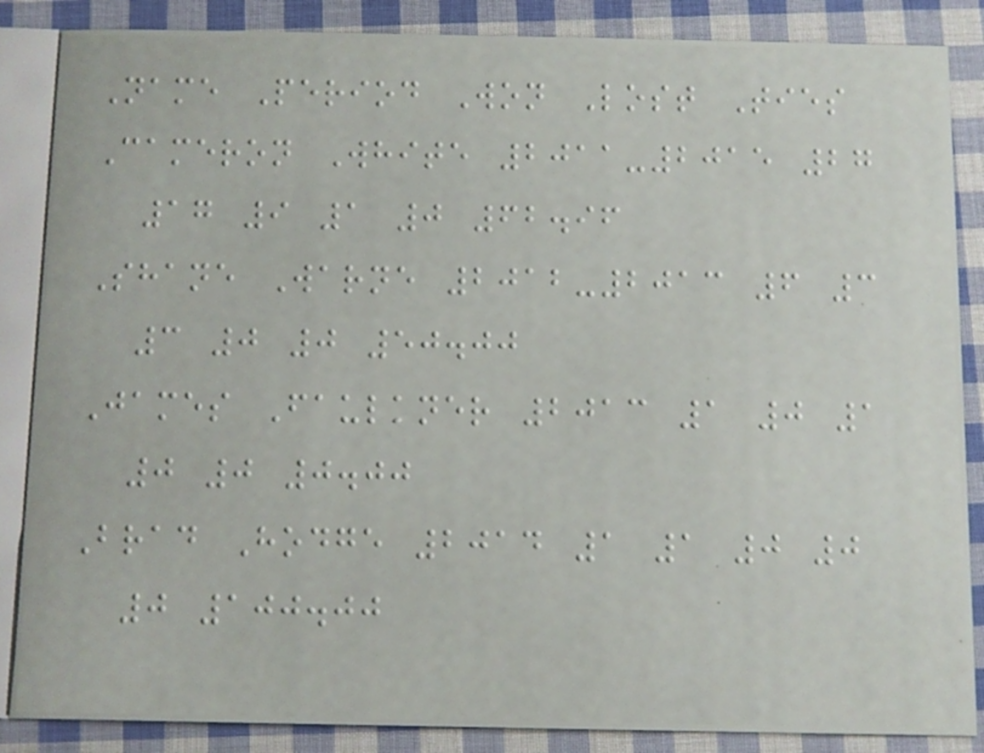Name Period Won Lost Ties
Cameron White 2011-2015 27
17 9 1 0 62.96
Shane Warne 2012-2013 6 3
3 0 0 50.00
James Faulkner 2013 1 0 1
0 0 0.00
Brad Hodge 2014 1 1 0 0
0 100.00
